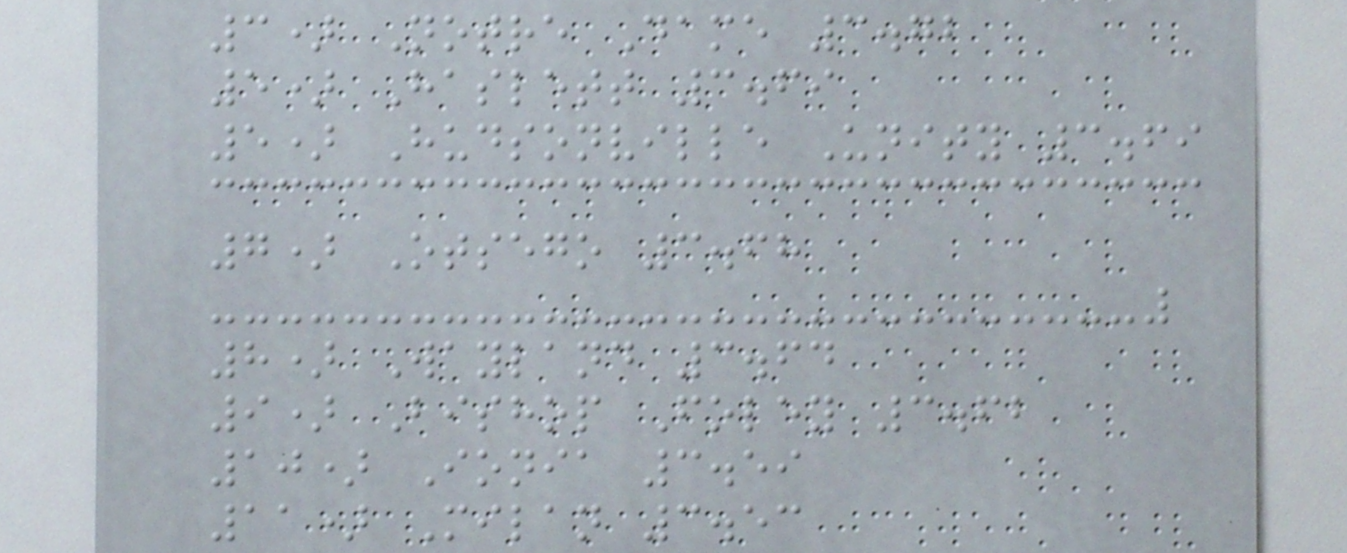3) Notre Dame 3.72
5) Haslett 3.69
5) Hudsonville Unity 3.69
7) Otsego 3.68
8) Wayland 3.64
9) Bishop Foley 3.62
10) Ionia 3.59
11) Milan 3.53
